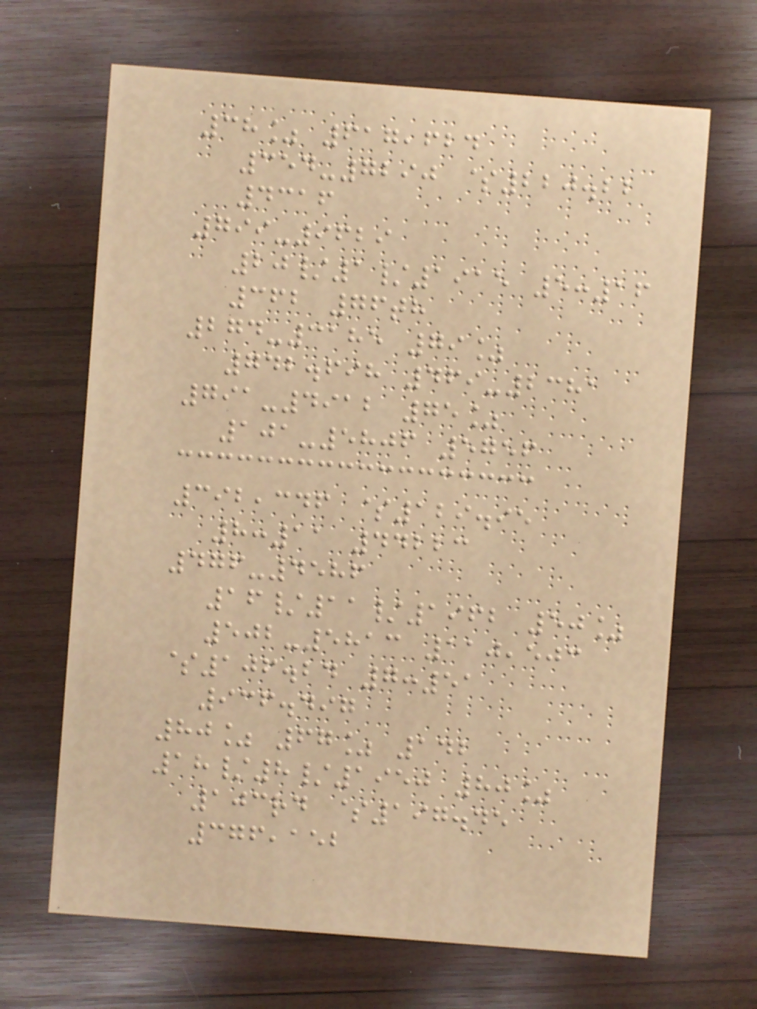38% 617,624
354-7290 $220.22
4316
799-9629
20/1/1915 5:16
362 76th
274-3185 79%
742.698 469-2381
791-4912 75%
101-5806 5756
392,346 $129.95
8:11 44223
476-4586
16/11/1962 50%
502-5813 110,503
$106.24 7:51
936.497
80% 67% 142
18/8/1950 80%
103rd $197.45
376,152
